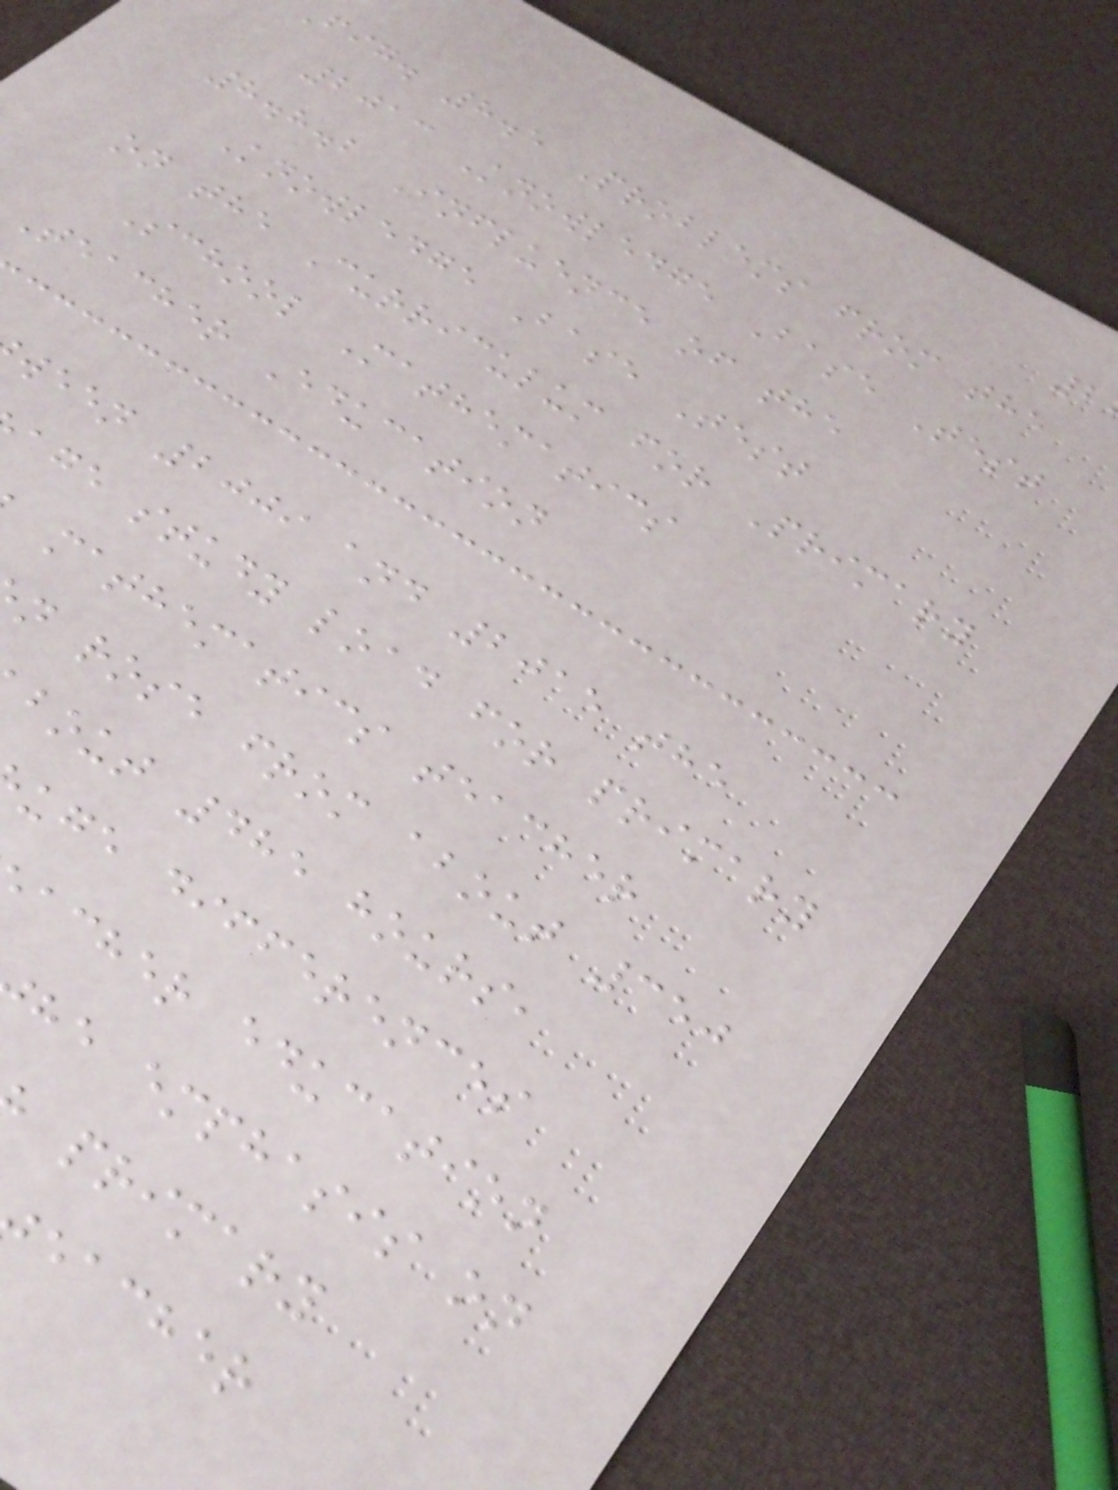fig. 8.5 Problems from the
2013 Knowledge Base Test
8.8.2 Influence of the
Knowledge Base Test
on the Curriculum for Primary
School Mathematics
Teacher Education
ween 2009 and 2015 the
age study load for primary
mathematics teacher
n rose from about 350
bout 485 hours,
uge differences
acher education
he emphasis on
primary
